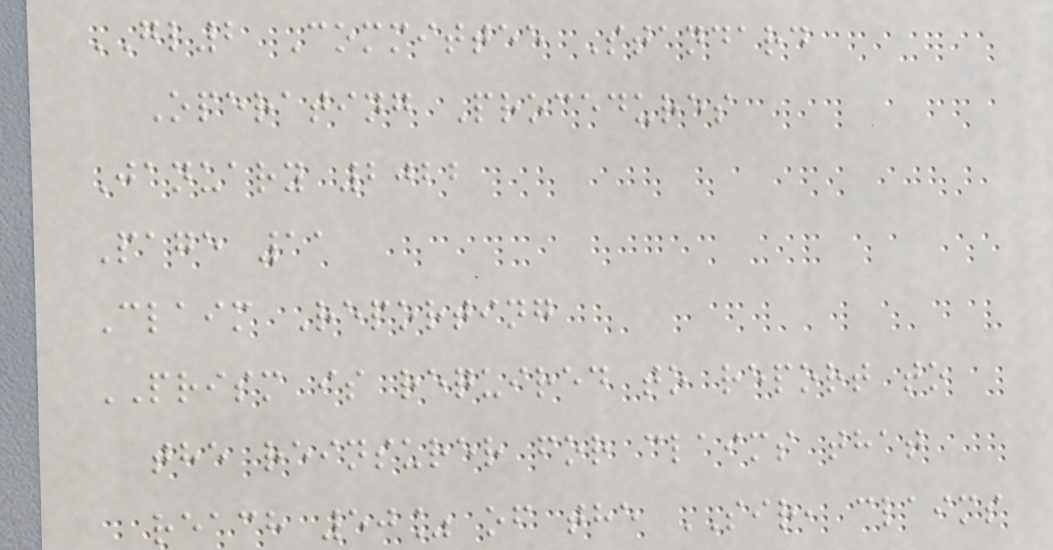GL2 Committee Standard
Operating Procedures
January 2022
Page 11
Claim Reporting
PRISM is required to report to
the reinsurer for claims that
reach 50% of the SIR, claims
